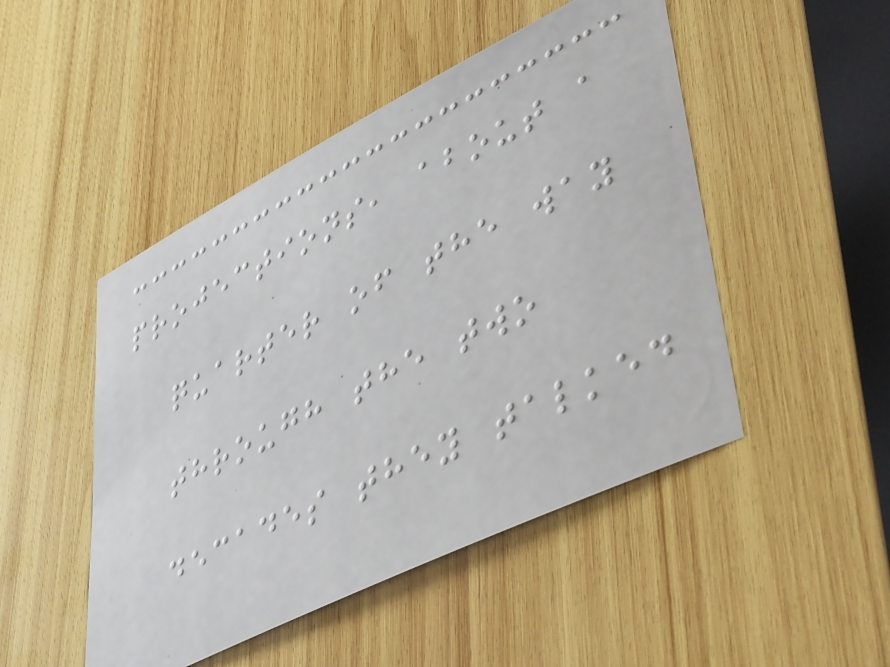projections, about a
quarter of the way
through the two
decades they talked
